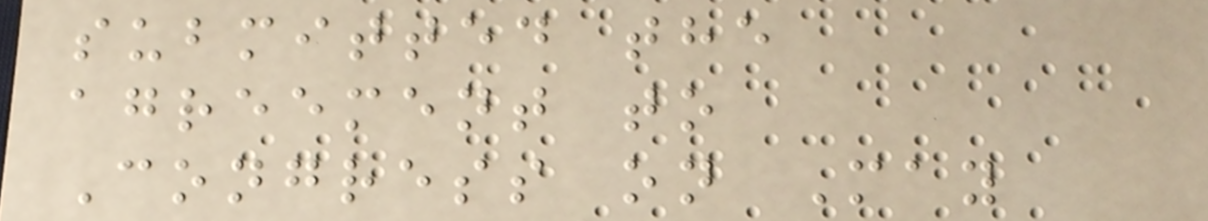submitted the
agreement to
Congress on May
